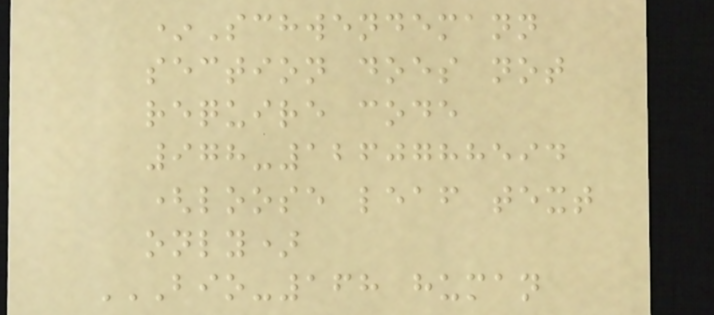*Schwendemann
section does not
require code
978-1260788594
(loose leaf text
only)
BIO-168 HUMAN
